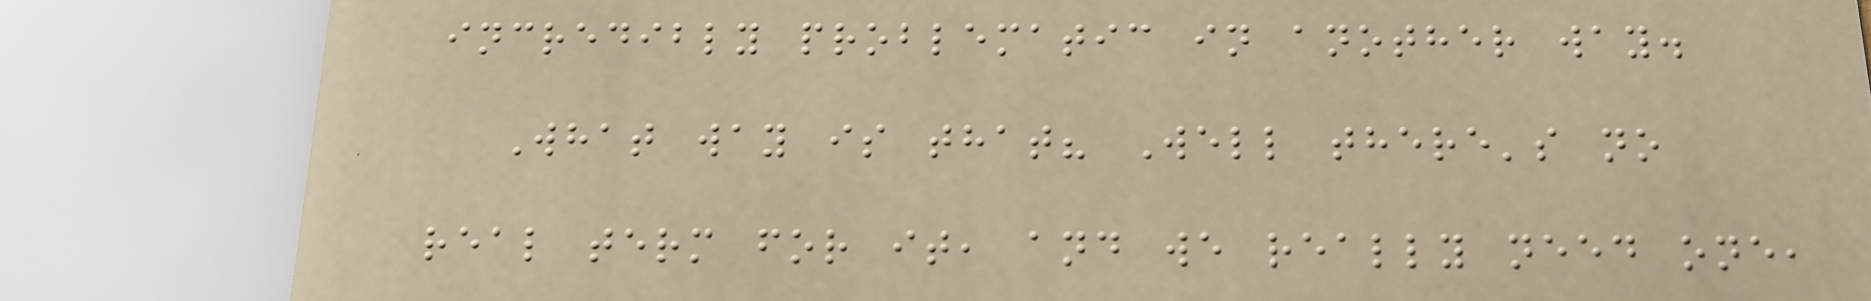incredibly problematic in another way.
What way is that? Well there's no
real term for it, and we really need one,
